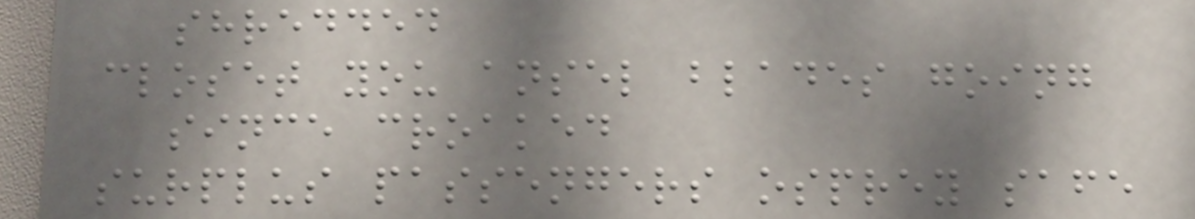shredded
closet you ansel blades going
since croaked
surplus passengers osprey safe
